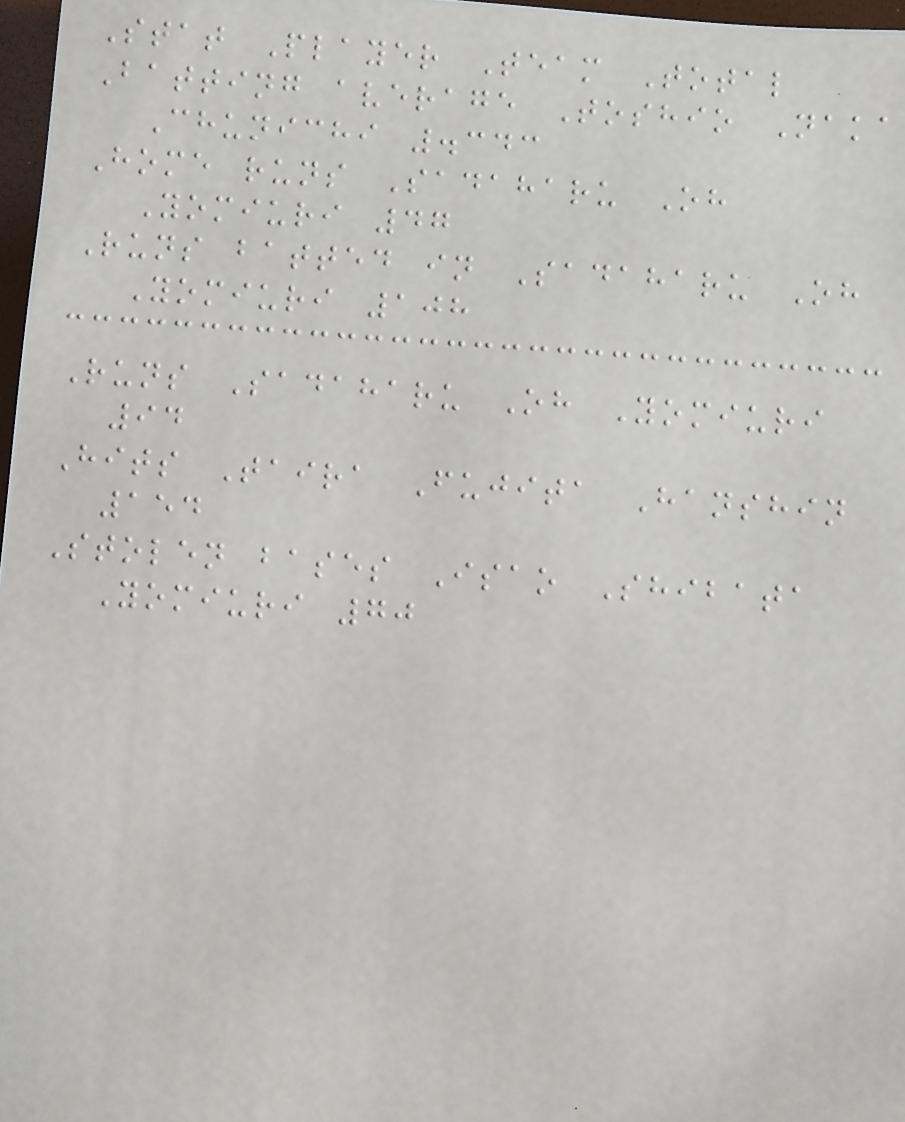Stat Player Team Total
Batting average Toshio Naka
Chunichi .343
Home runs Sadaharu Oh
Yomiuri 47
Runs batted in Sadaharu Oh
Yomiuri 108
Runs Sadaharu Oh Yomiuri
94
Hits Taira Fujita Hanshin
154
Stolen bases Isao Shibata
Yomiuri 70
